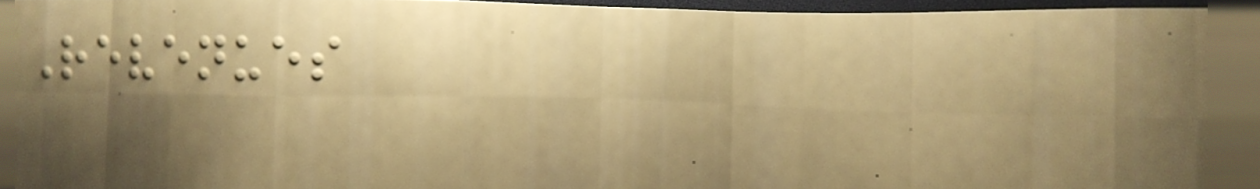Revenues
